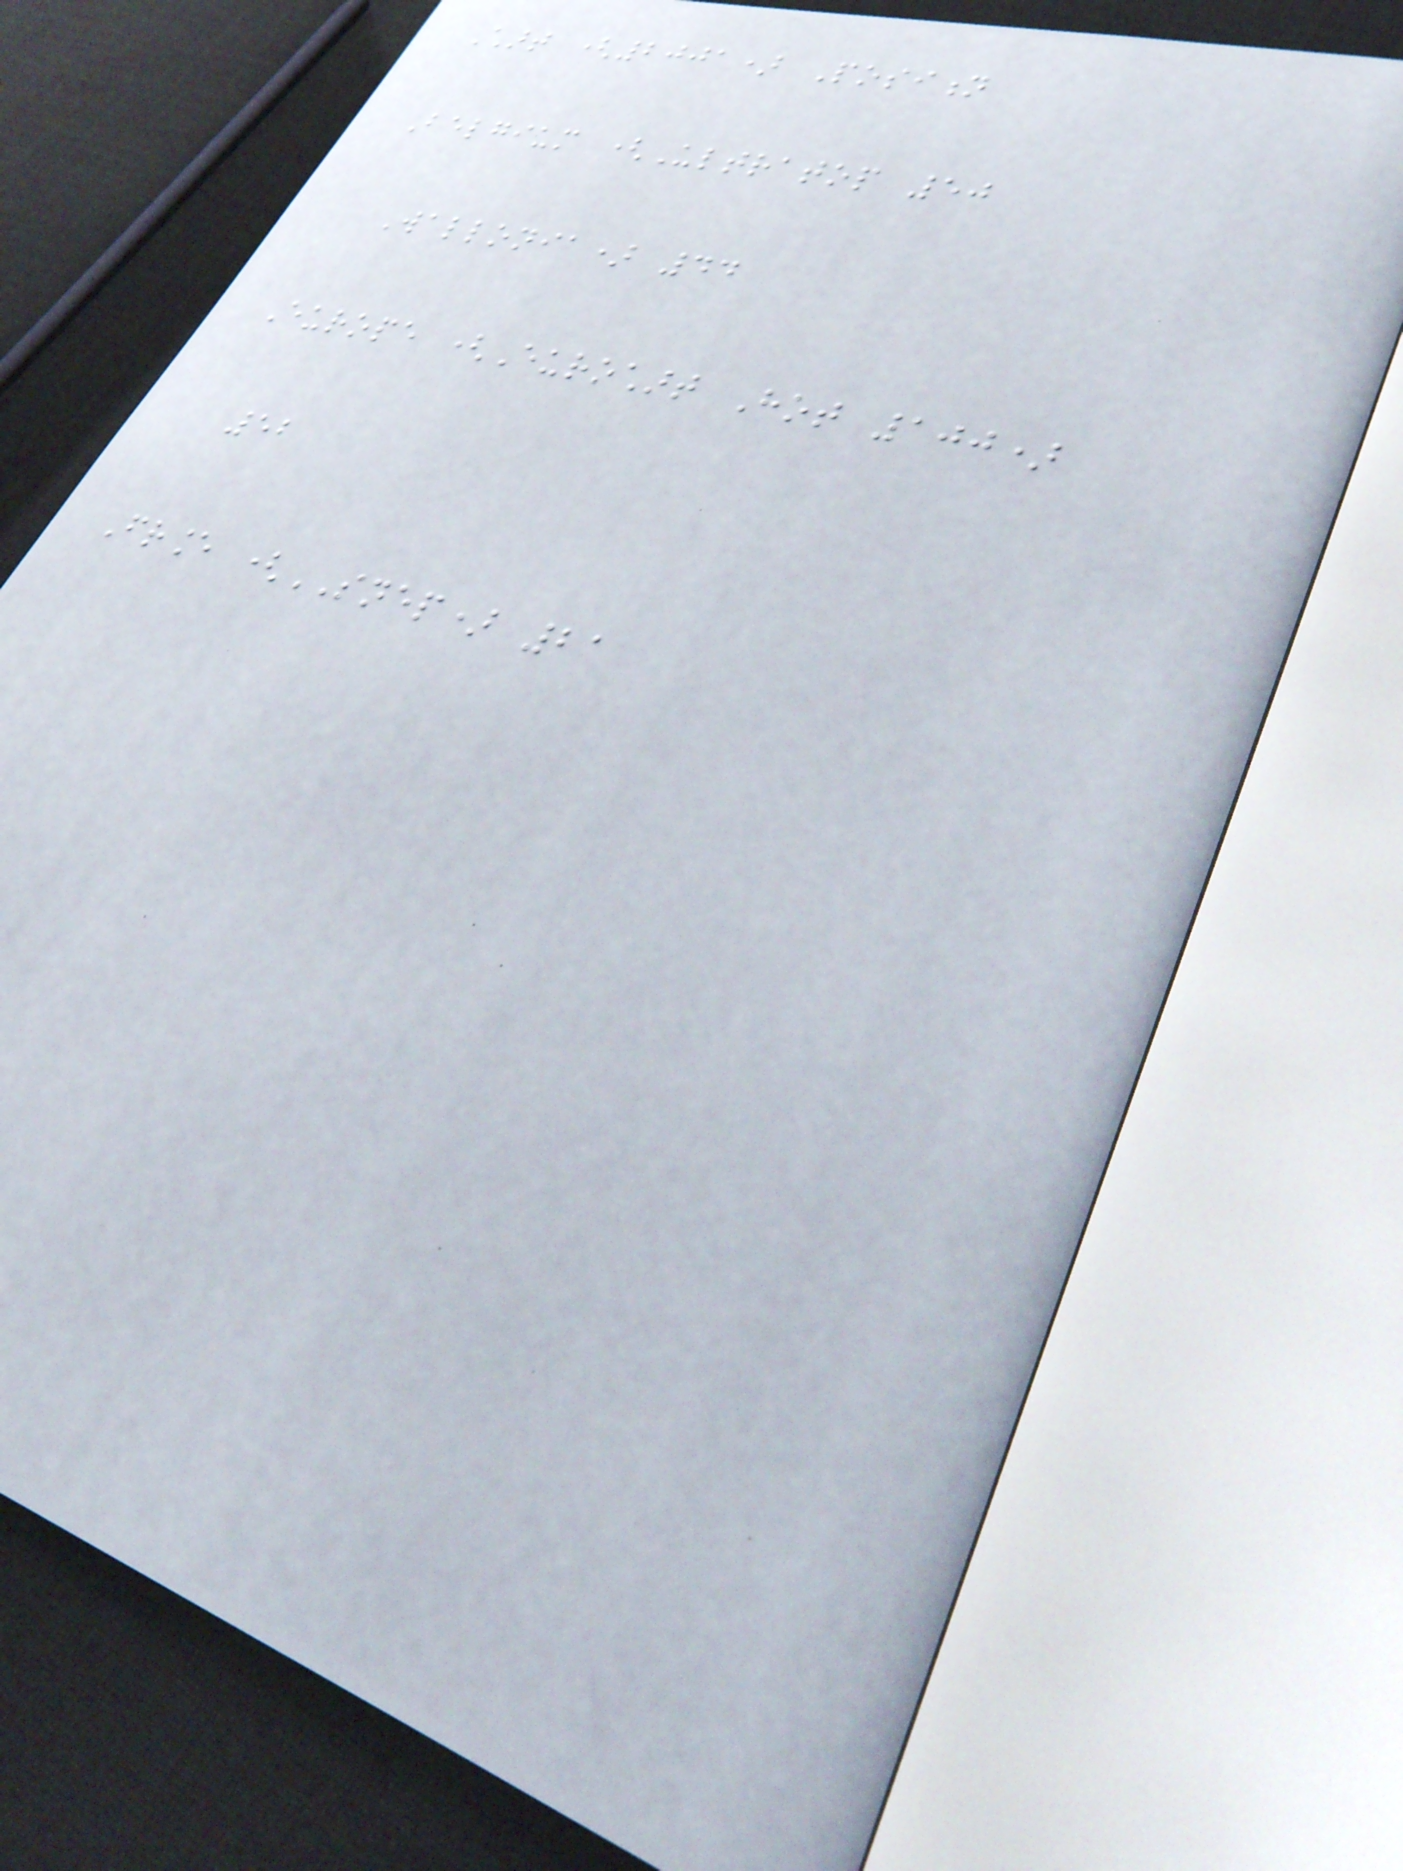Chart (2001) Position
Belgium (Ultratop 50
Wallonia) 44
Europe (Eurochart Hot 100)
52
France (SNEP) 21
